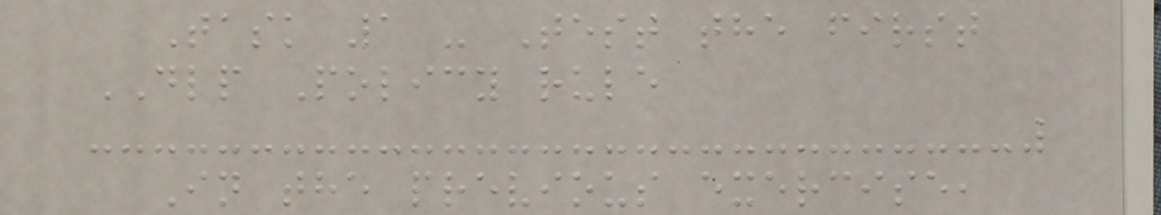Task 1 - Test the first
DLP Policy rule
In the previous exercise,
